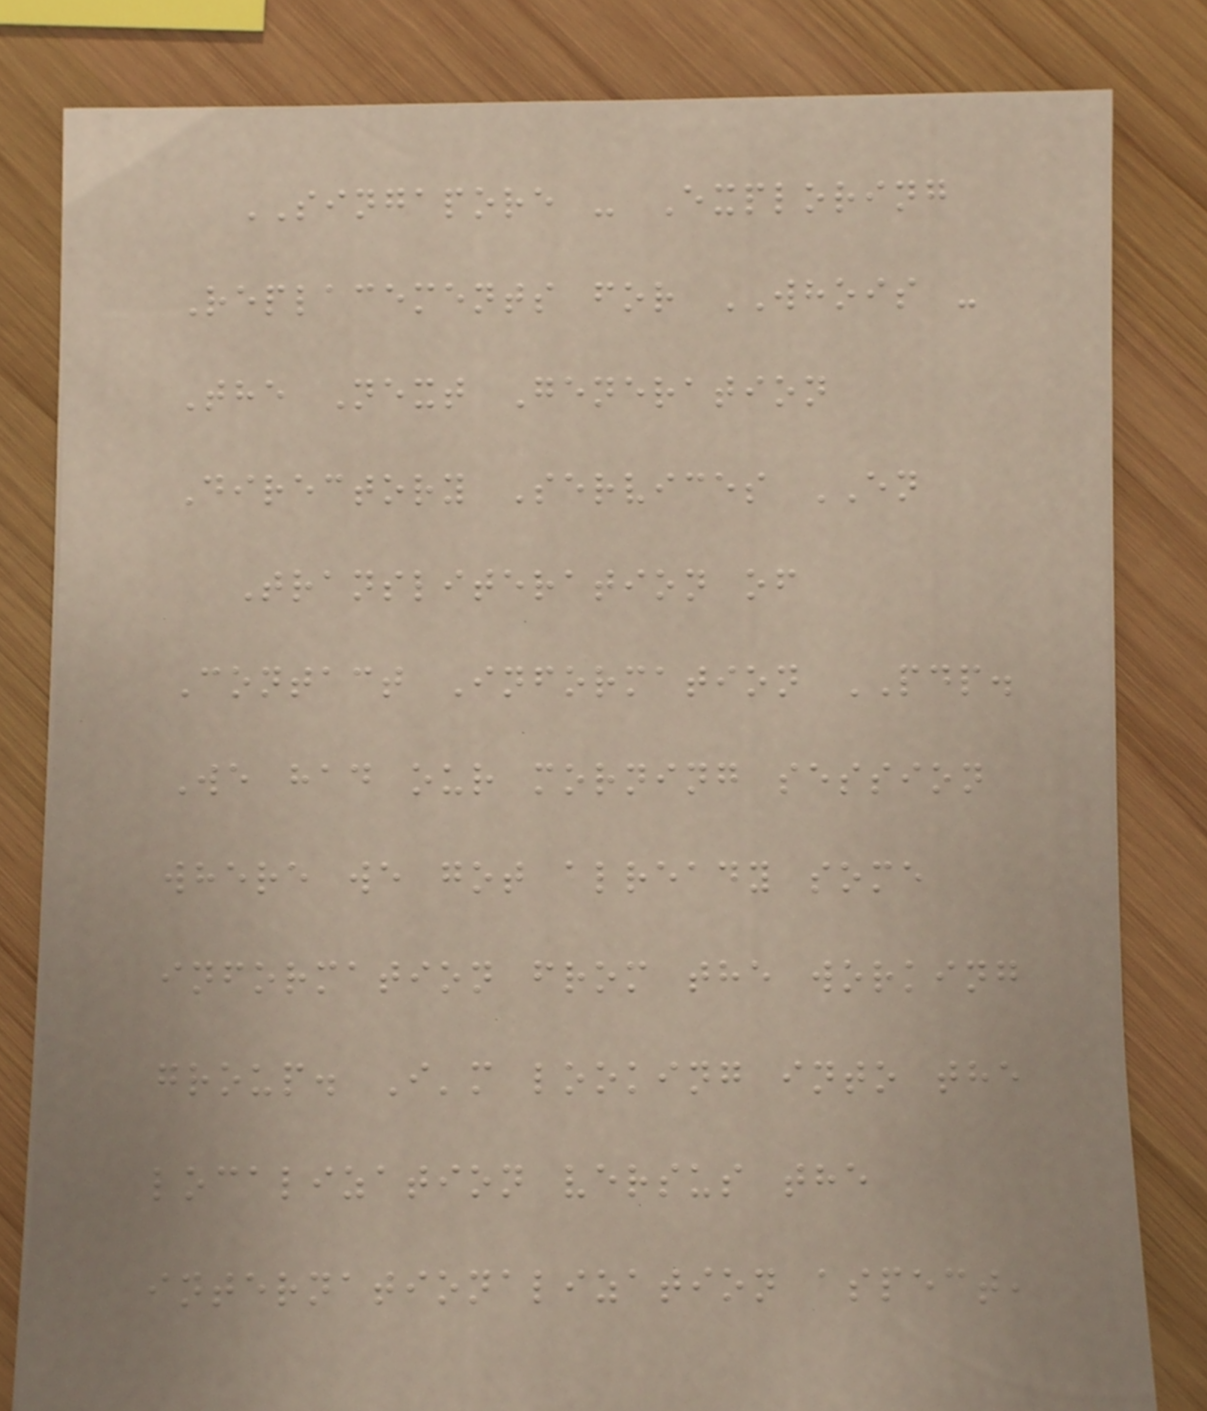SINGAPORE - Exploring
Replacements for WHOIS -
The Next Generation
Directory Services EN
Transliteration of
Contact Information PDP.
We had our morning session
where we got already some
information from the working
group. I'm looking into the
localization versus the
internationalization aspect,
